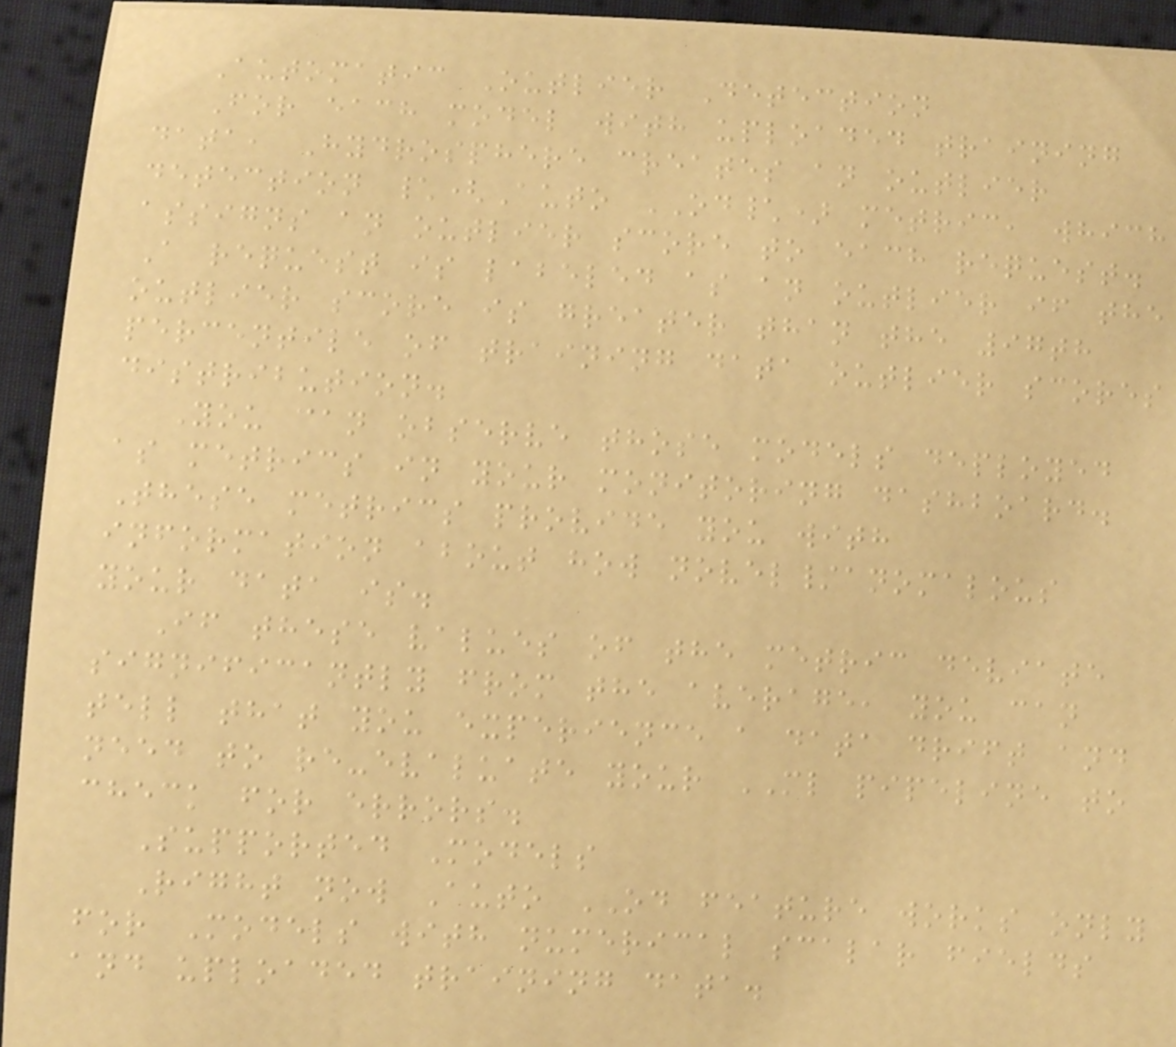Automatic Outlier Detection
For each model with uploaded training
data, Hydrosphere creates an outlier
detection \(Auto OD\) metric, which
assigns an outlier score to each request.
A request is labeled as an outlier if the
outlier score is greater than the 97th
percentile of training data outlier scores
distribution.
You can observe those models deployed
as metrics in your monitoring dashboard.
These metrics provide you with
information about how novel/anomalous
your data is.
If these values of the metric deviate
significantly from the average, you can
tell that you experience a data drift and
need to re-evaluate your ML pipeline to
check for errors.
Supported Models
Right now Auto OD feature works only
for Models with numerical scalar fields
and uploaded training data.
